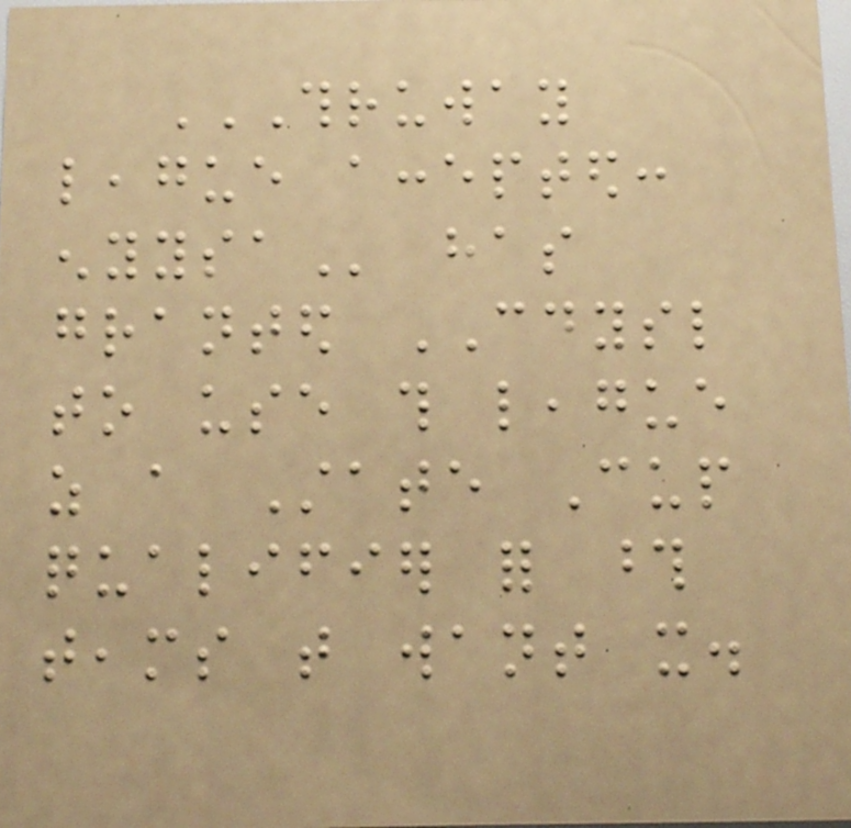THRUWAY
LEAGUE ACCEPTED:
ENYYSA has
granted CDYSL
to use this league
as a State Cup
qualifier for those
teams that want it.
